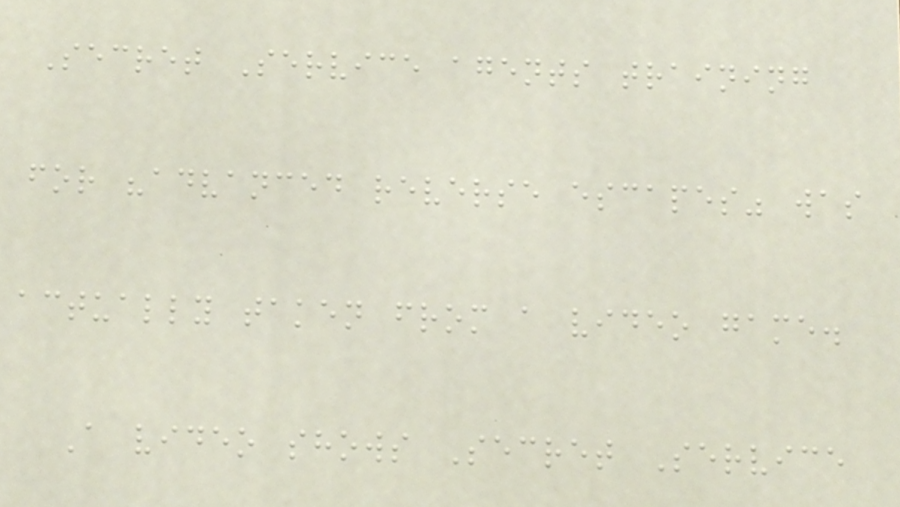Secret Service agents training
for "advanced reverse escapes" was
actually taken from a video game.
A video shows Secret Service
